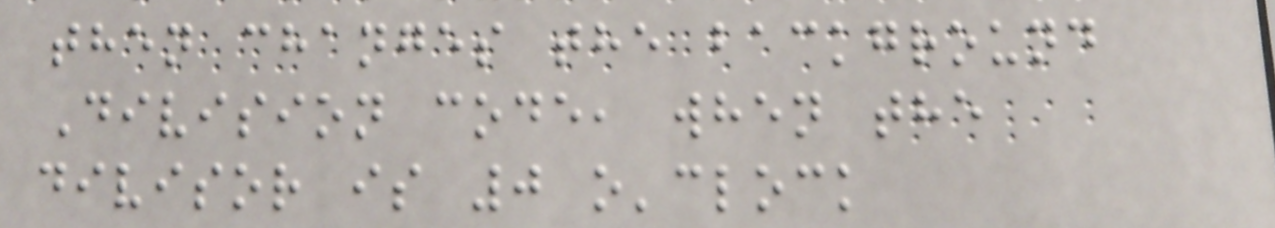then changes the background
Division code, when the
divisor is 0 o'clock
